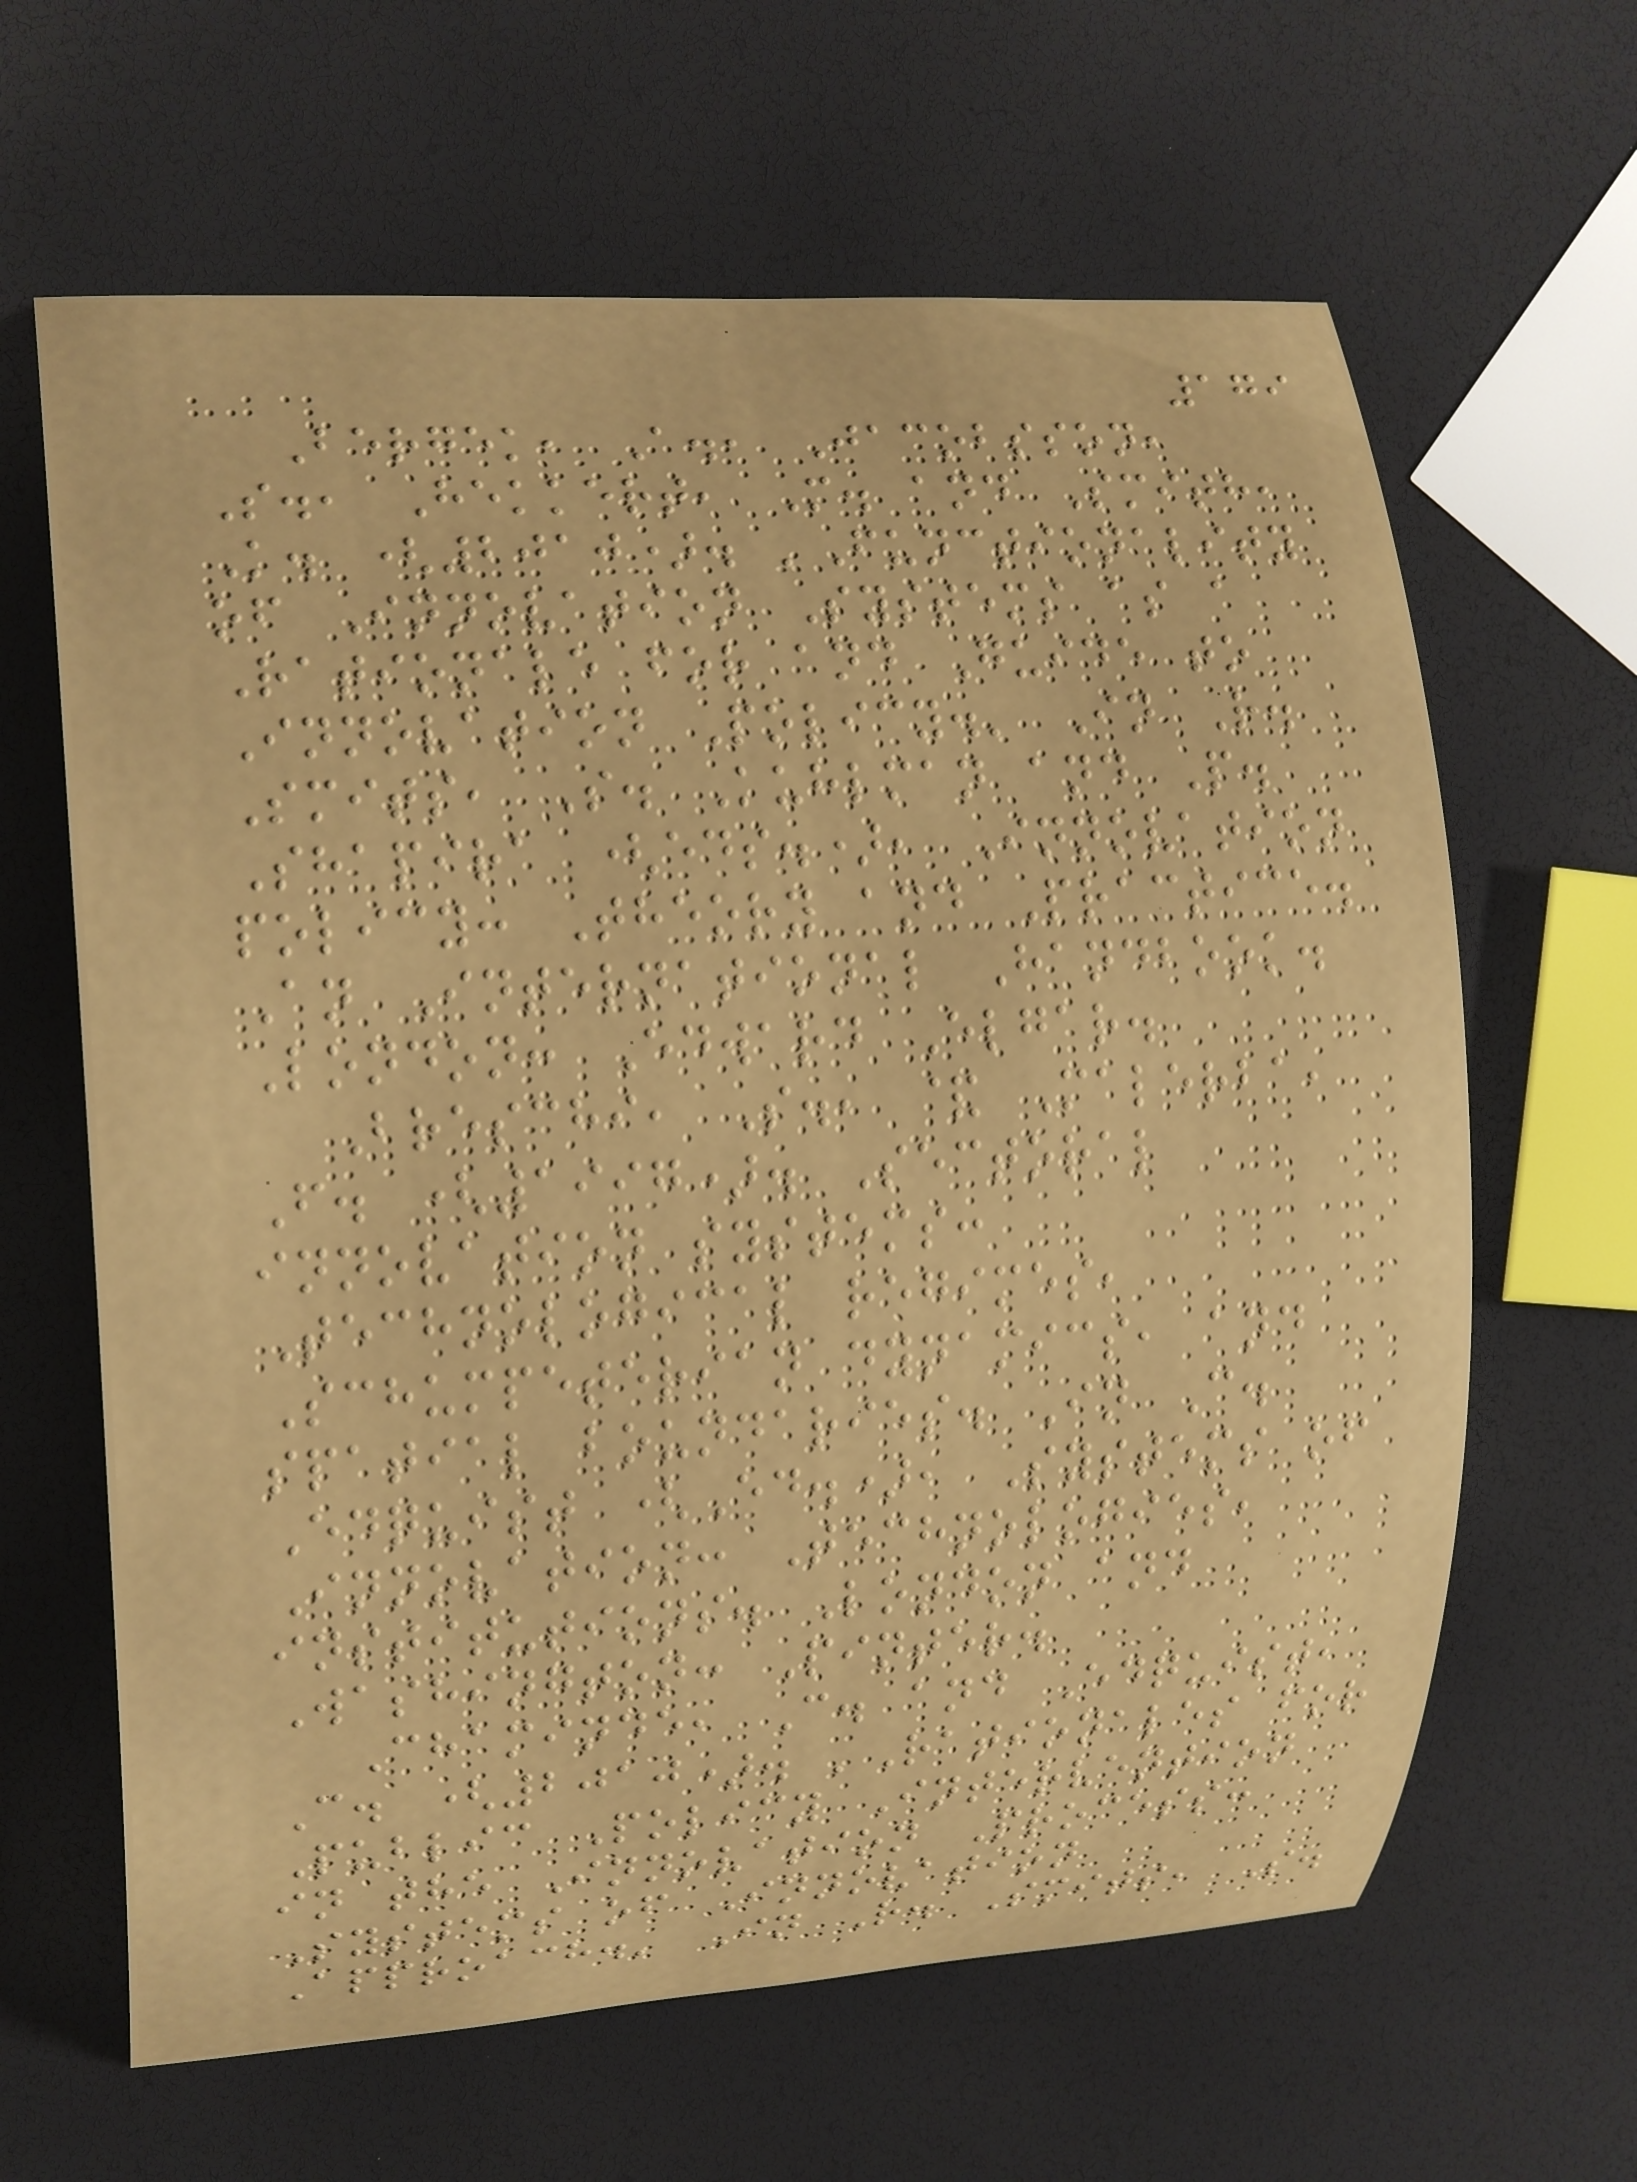179
Bergek, A., Jacobsson,
S., Hekkert, M. and Smith,
K. (2010). 'Functionality
of Innovation Systems as a
Rationale for and Guide to
Innovation Policy.' In R.
Smits, S. Kuhlman and P.
Shapira (eds.), Innovation
policy: Theory and Practice.
An International Handbook.
London: Edward Elgar.
Breschi, S., & Malerba,
F. (1997). Sectoral
innovation systems:
Technological regimes,
Schumpeterian dynamics, and
spatial boundaries. In C.
Edquist (Ed.), Systems of
Innovation: Technologies,
institutions. London and
Washington: Pinter.
Chaminde, C. and Edquist,
C. (2010). 'Rationales for
Public Policy Intervention
in the Innovation Process:
Systems of Innovation
Approach.' In R. Smits, S.
